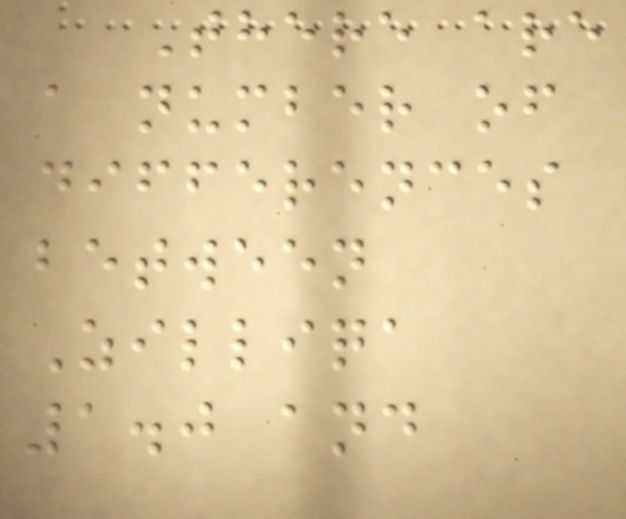There are
a number of
differences
between
Zilliqa
1.0 and
